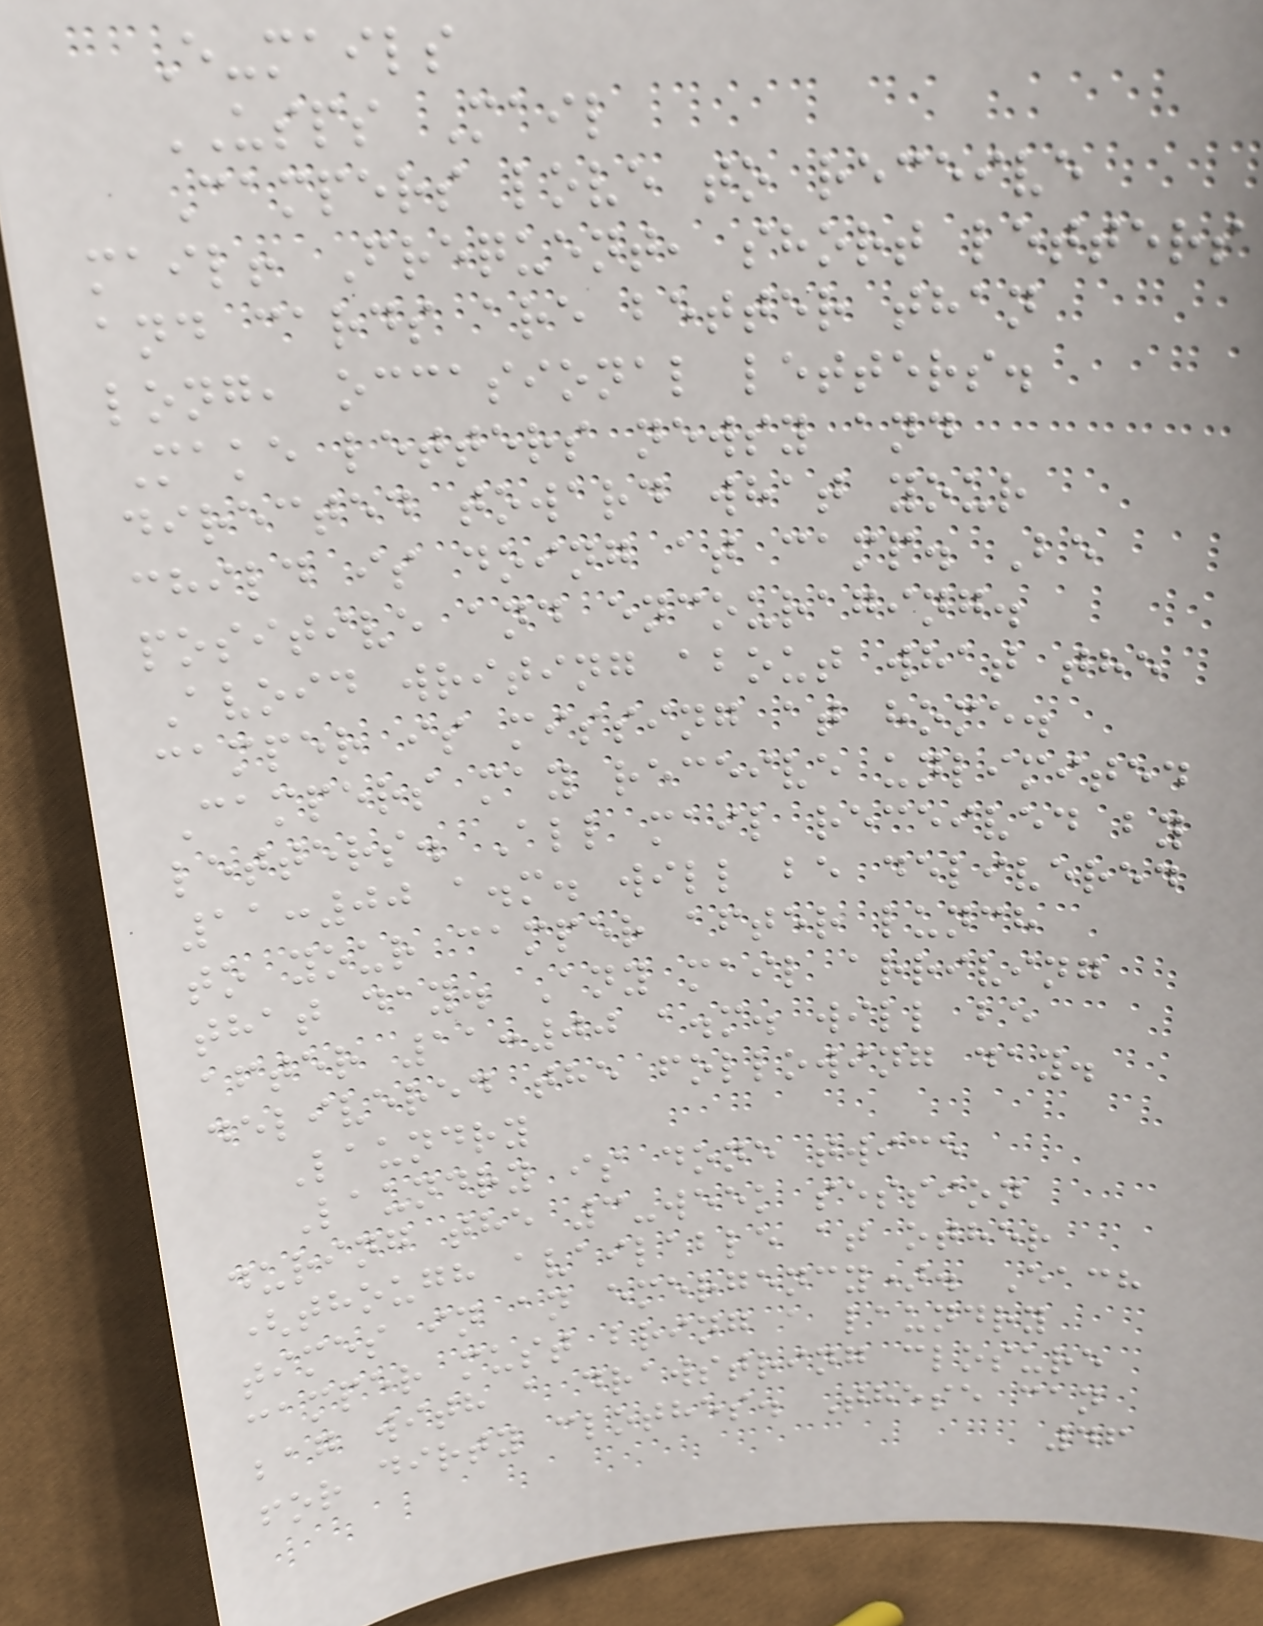E-mails
USPS Mail
Campers love to receive
mail! Frequent, short letters
and cards are better than
long, occasional letters.
Make letters newsy and
directed toward what your
child is doing at camp. Be
positive and encouraging.
Avoid writing about what the
camper is missing at home.
Campers may receive unlimited
letters. All mail received by
11:00 a.m. will be delivered
to your camper after lunch
that day. Any mail arriving
after 11:00 a.m. will be
delivered the following day.
Laundry
Laundry is done twice
during the 3-week session
(though available at other
times in an emergency). Each
camper must bring a laundry
bag with a drawstring closure
for dirty clothes. These can
46
